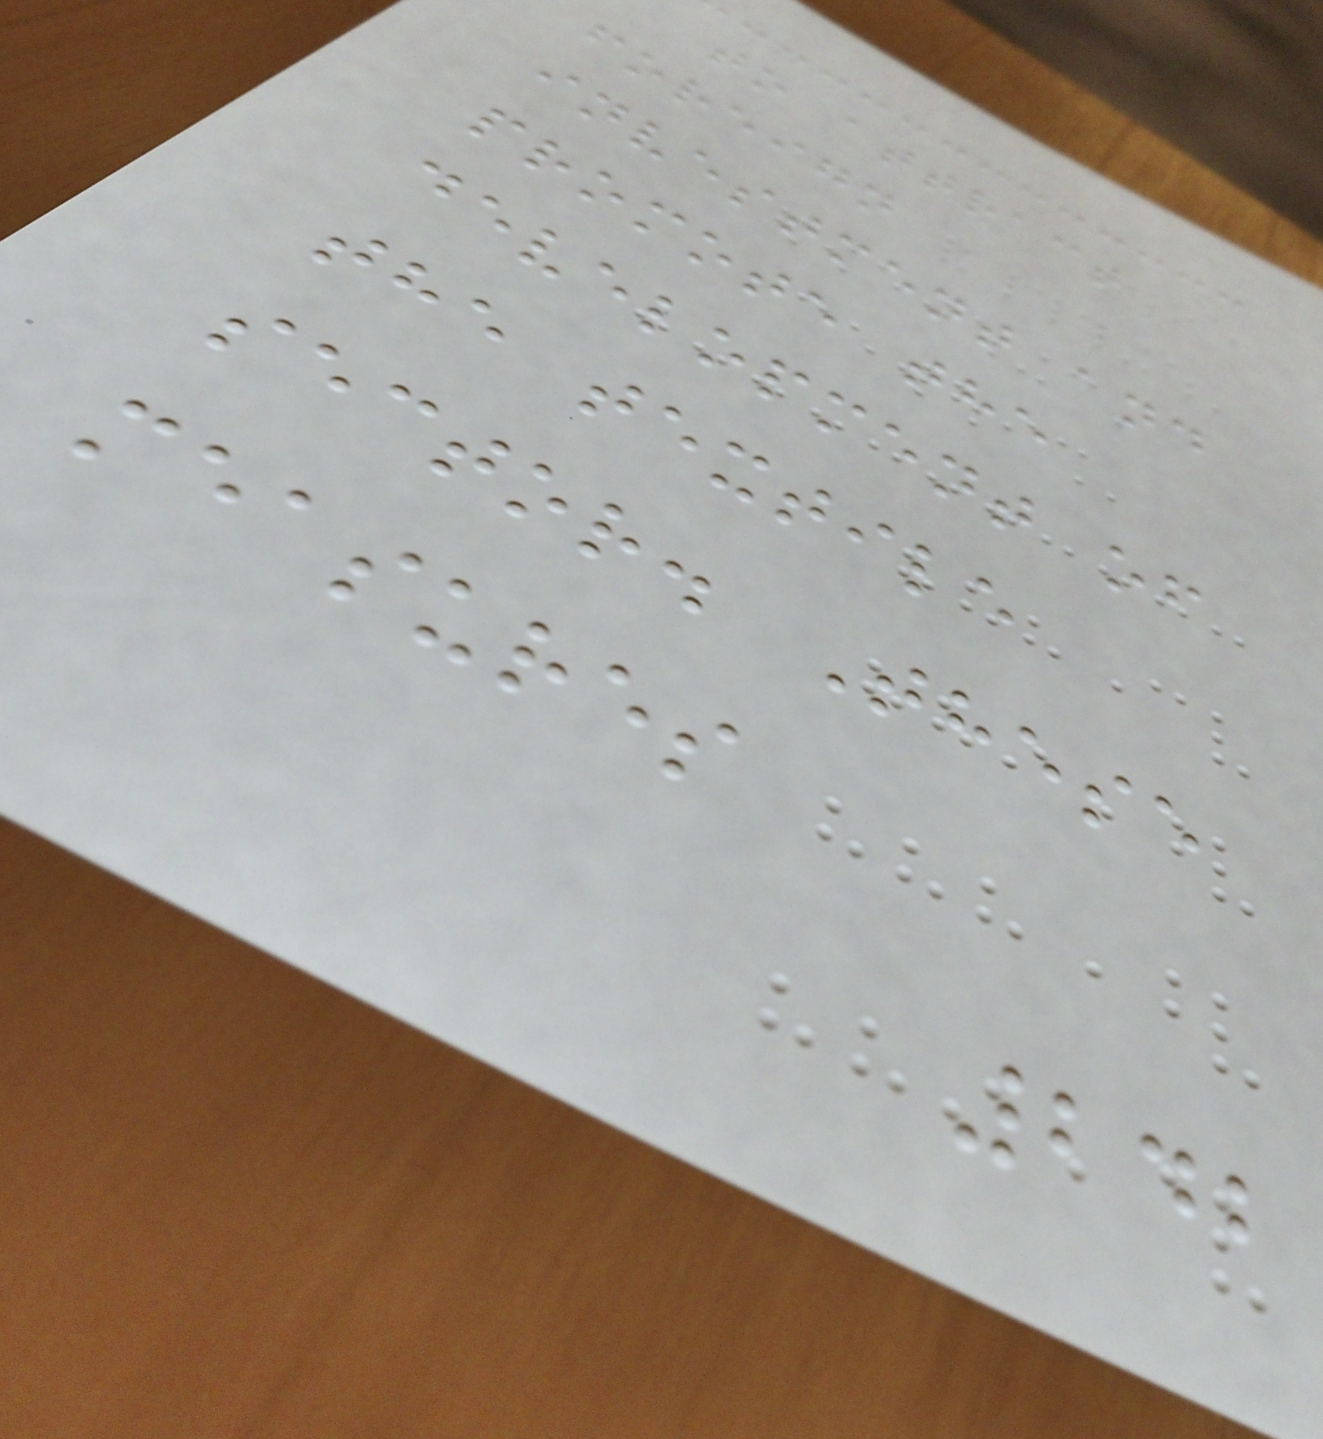to attract
foreign
investment and
promote the
development of
the textile
sector. These
measures
242
